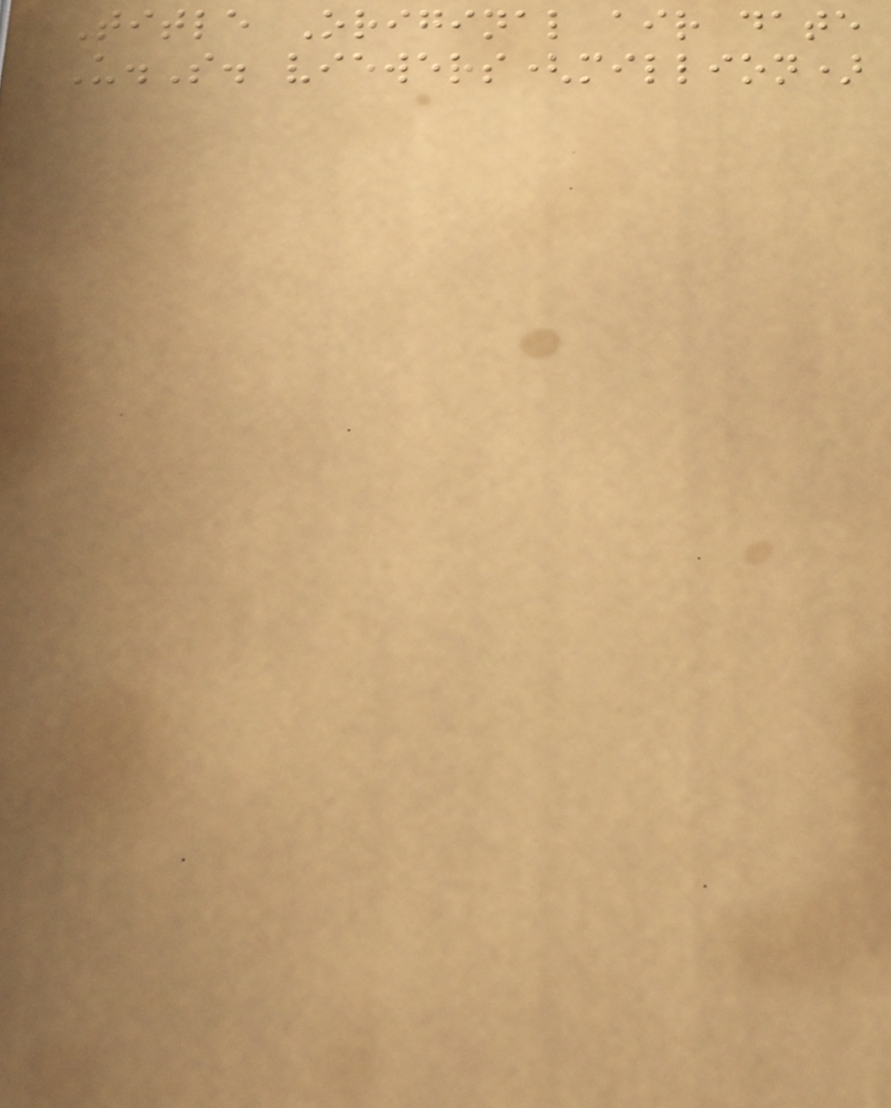Title Original air date
U.S. viewers(million)
